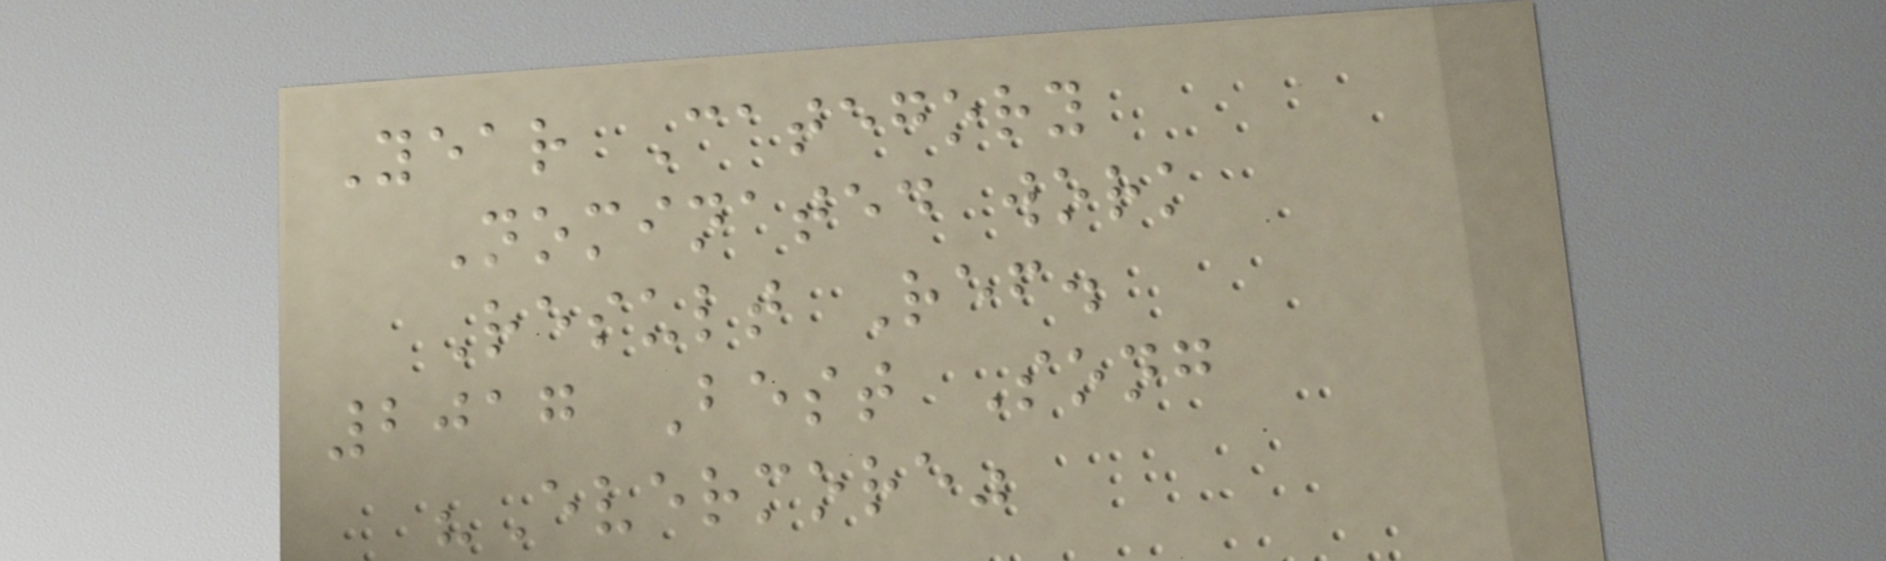Year Category
Nominated work
Result Ref.
2017 Best Song
"Evermore"
